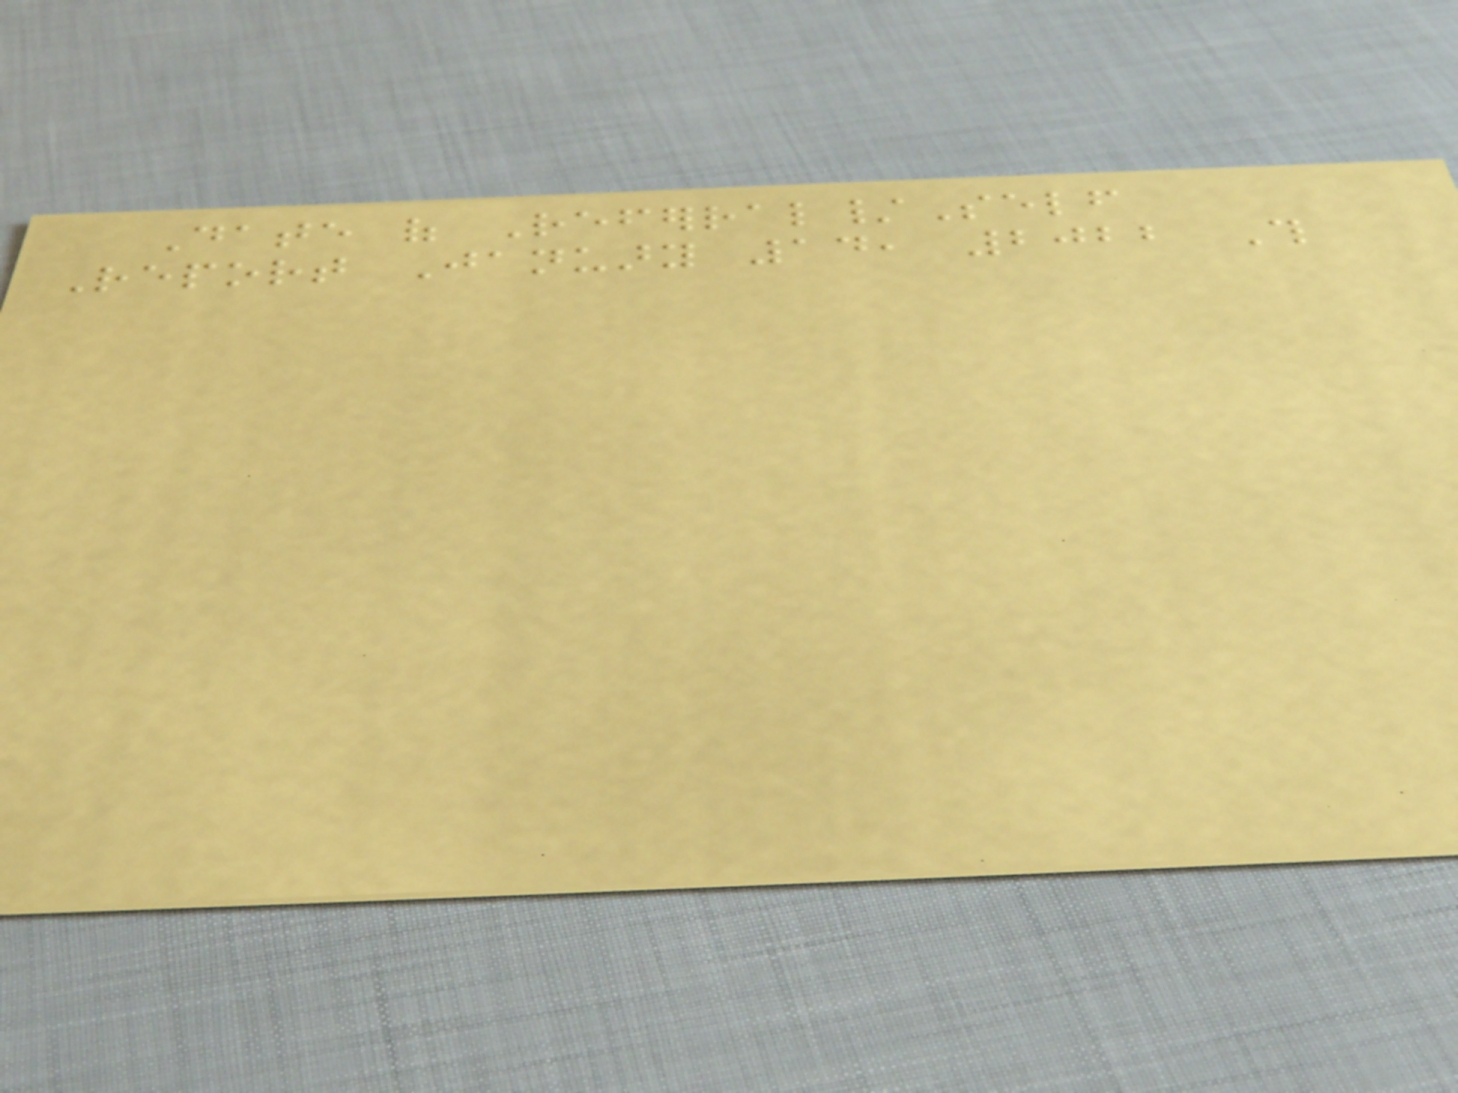Date of Referral/Self
Report January 14, 2022 This
